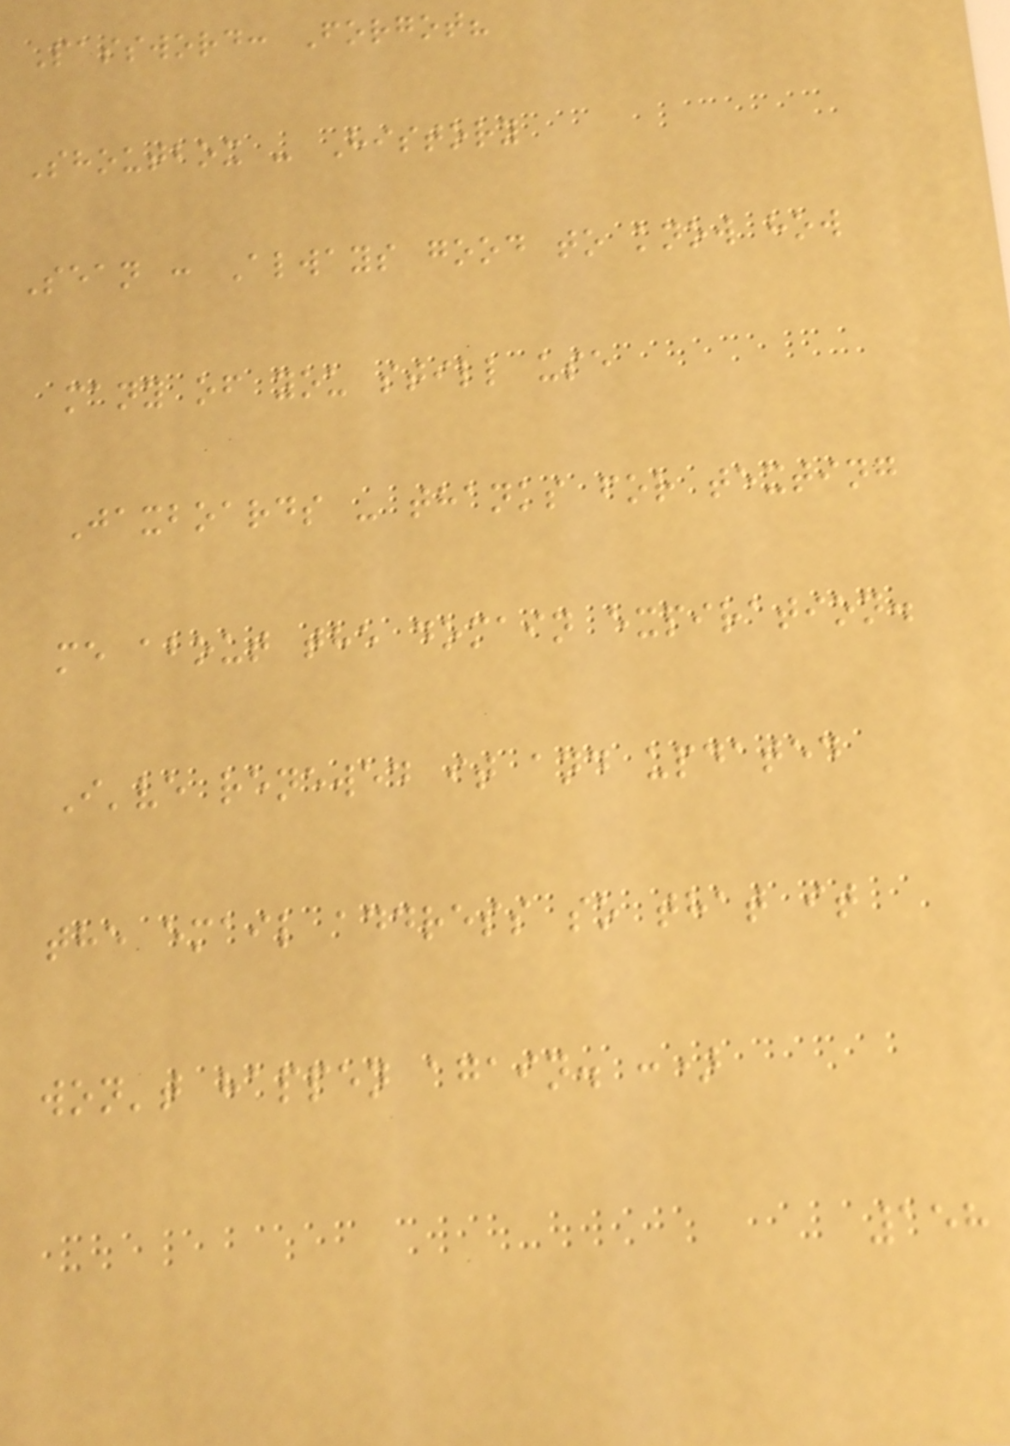Password: Forgot?
Shoutbox - History
Sean : Always good to know how
many of you still use
Jaxboards - thanks for texting
me about the domain expiration.
I've renewed it and updated
the email address so that it
won't happen again. :)
158
